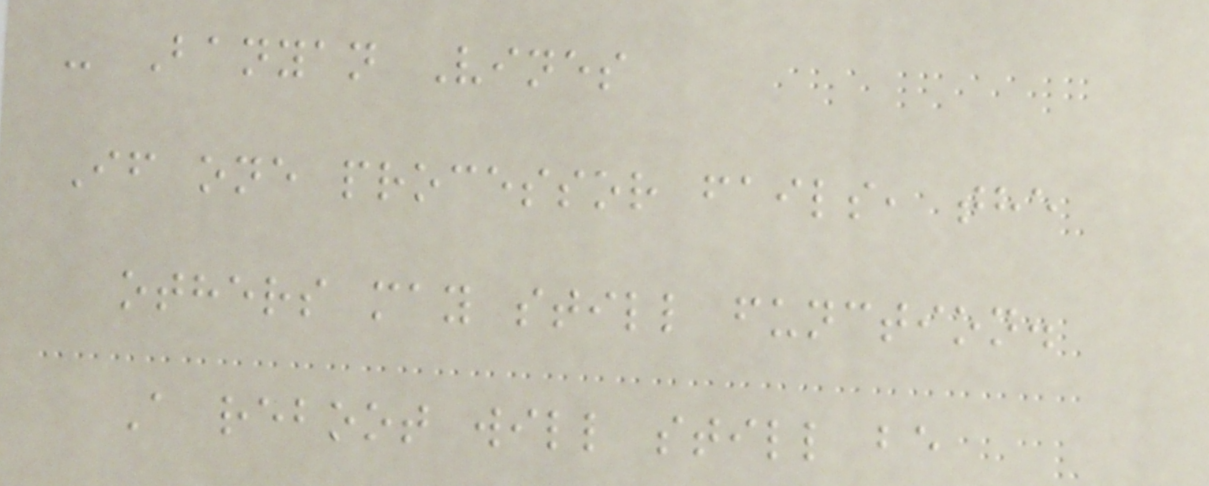- Banyan Vines
If one processor fails, the
others may still function.
A reboot will still be
